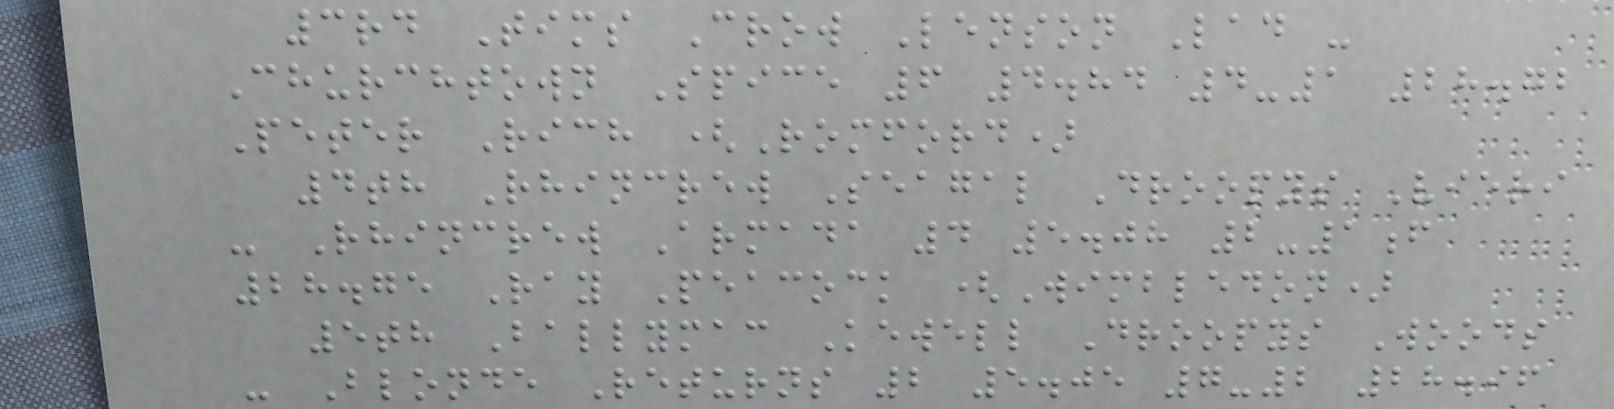3rd Tims Crow Lenson Lad -
Churchtown Spice 6 4.84 4-1 28.72
Peter Rich (Romford)
4th Rhincrew Seagal Droopys Vieri
- Rhincrew Armada 4 5.08 2-1f
28.75 Ray Peacock (Wimbledon)
5th Ballymac Kewell Droopys Woods
- Blonde Returns 2 5.05 7-2 28.96
